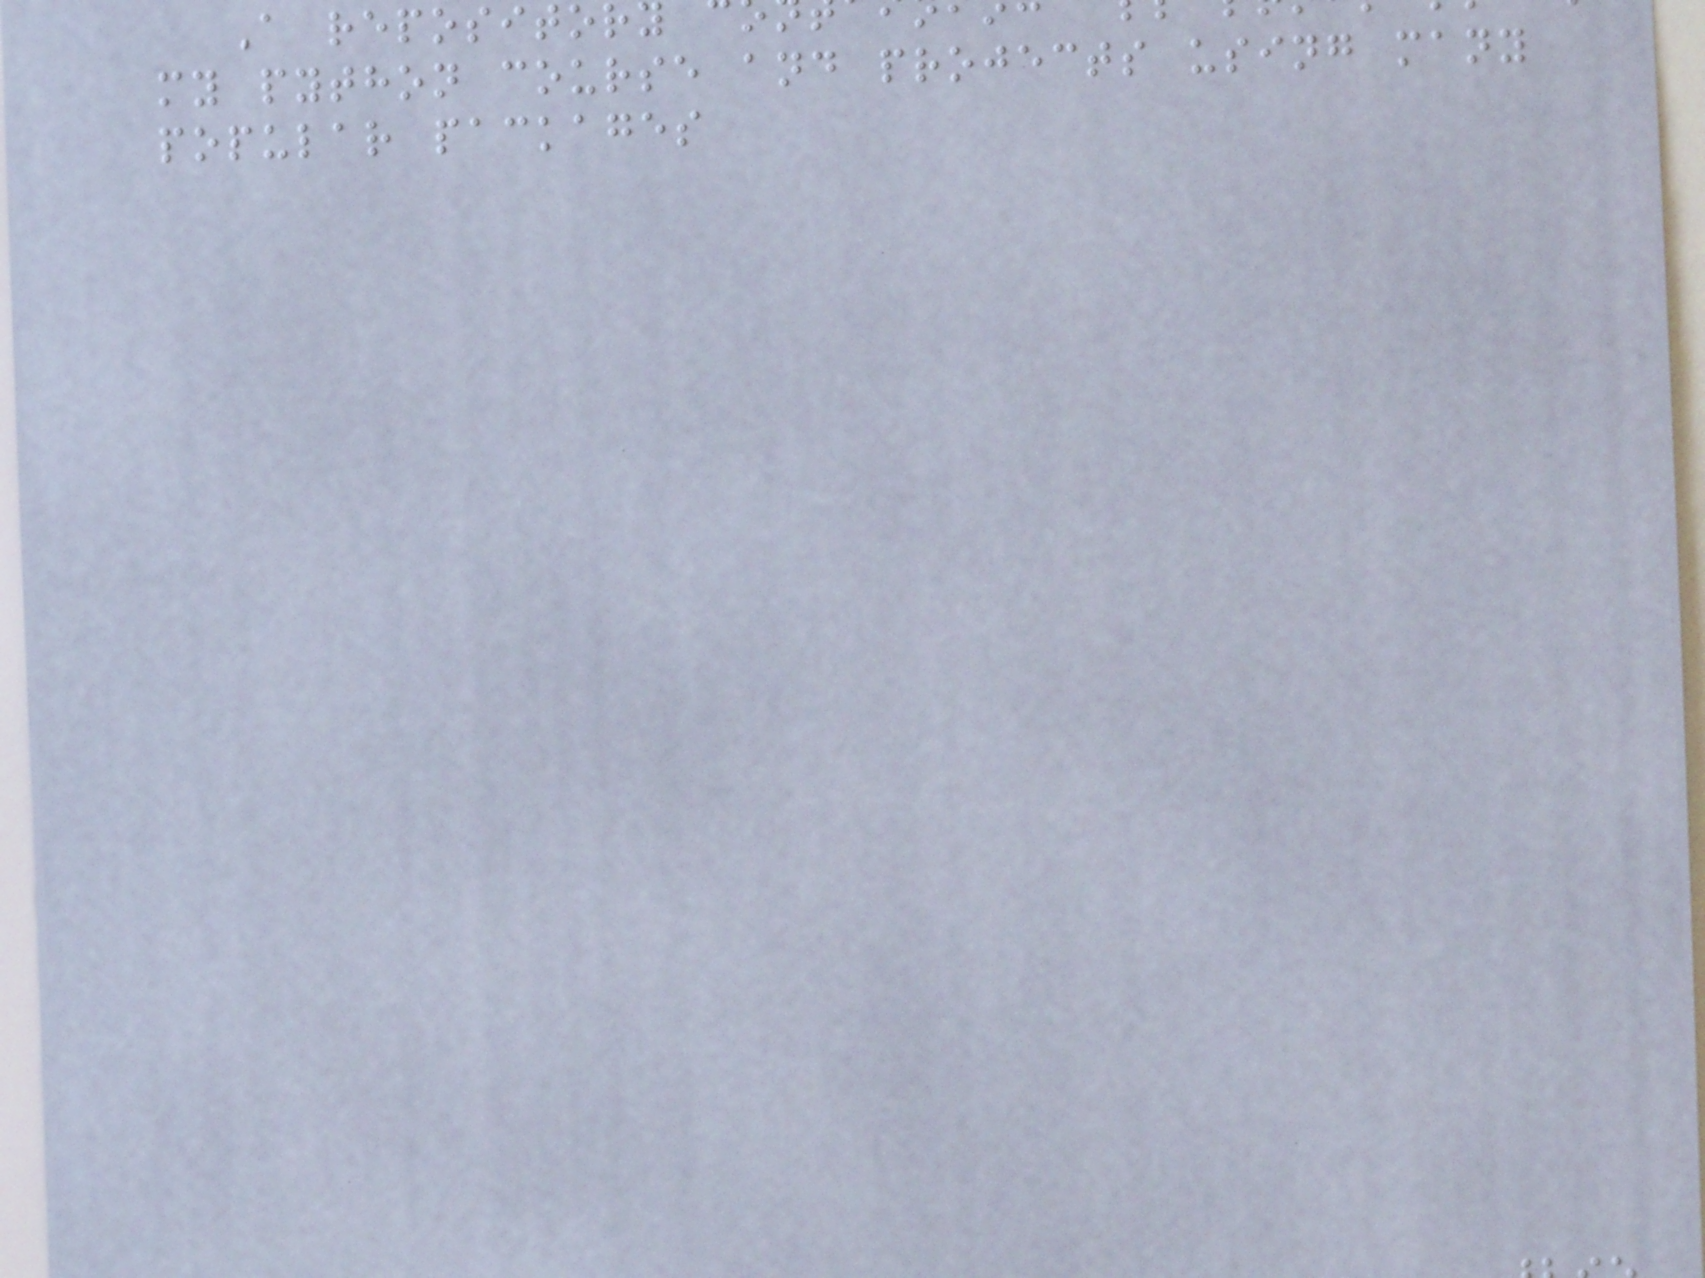A repositor
my python course and projects using many
popular packages
